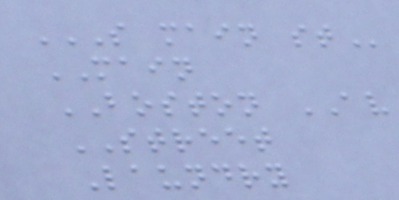S MAIN ST
MAIN
BOSTON AV
STREET
Laundry
